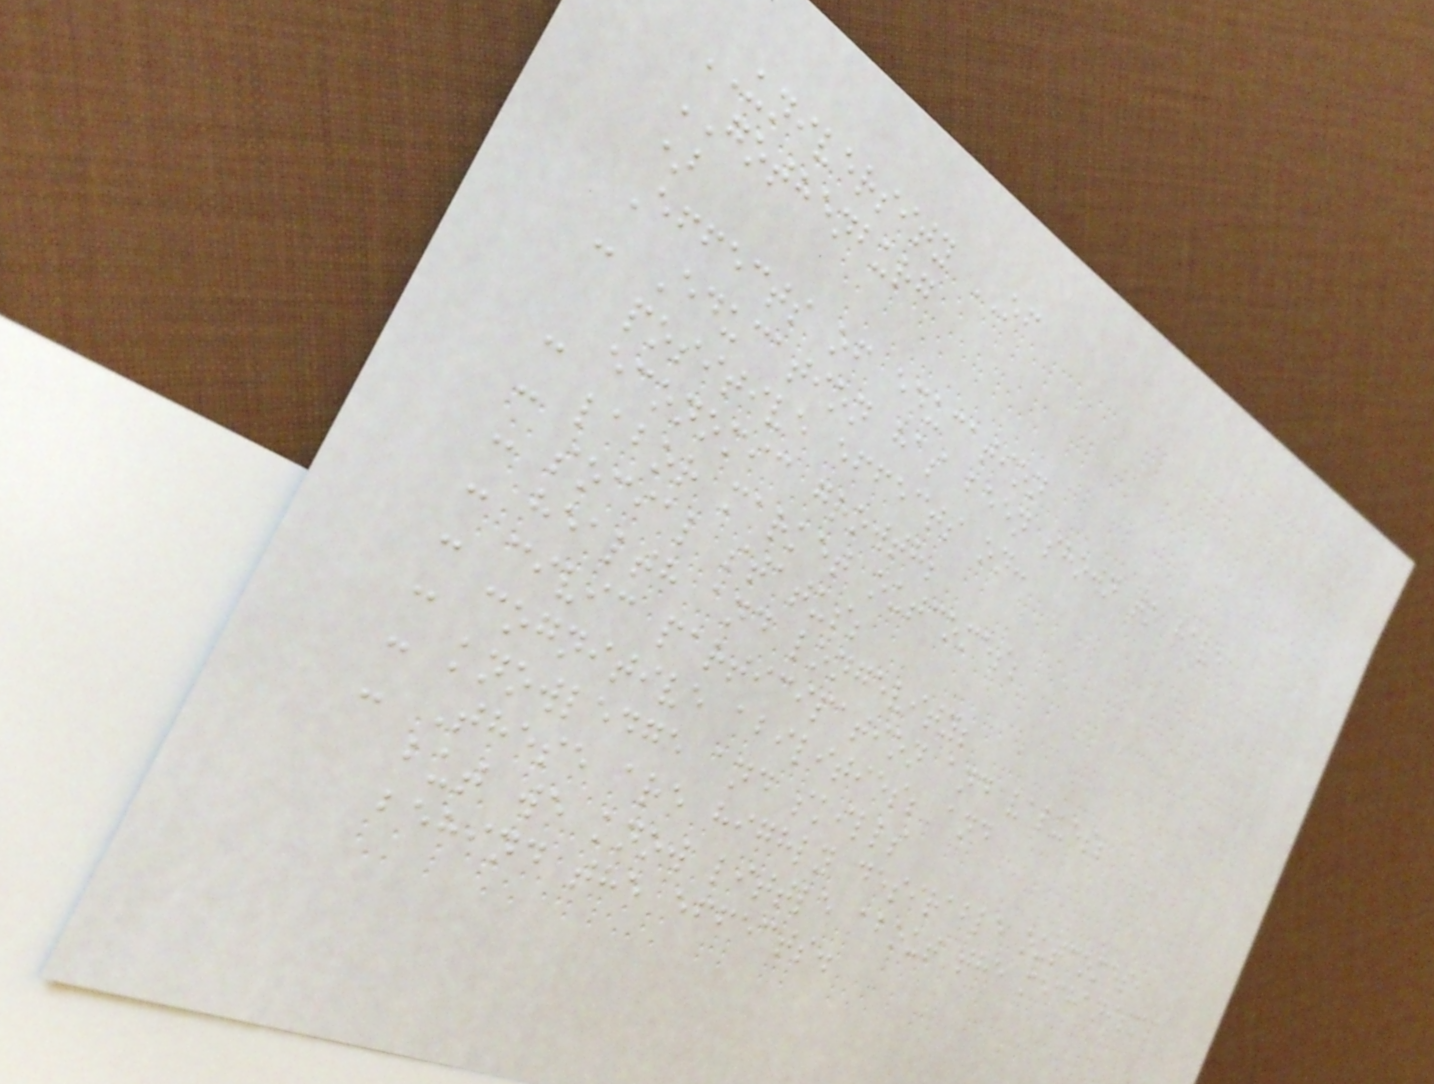UNIVERSITY OF
GOTHENBURG
)
Effects of education
- Education has been shown to have
positive effects on:
- economic growth;
- labor market outcomes;
- social status;
- health and longevity;
- civic participation and values;
- cognitive abilities; and
- knowledge and skills
- These are highly desirable outcomes,
but we know little about the mechanisms
behind the effects.
